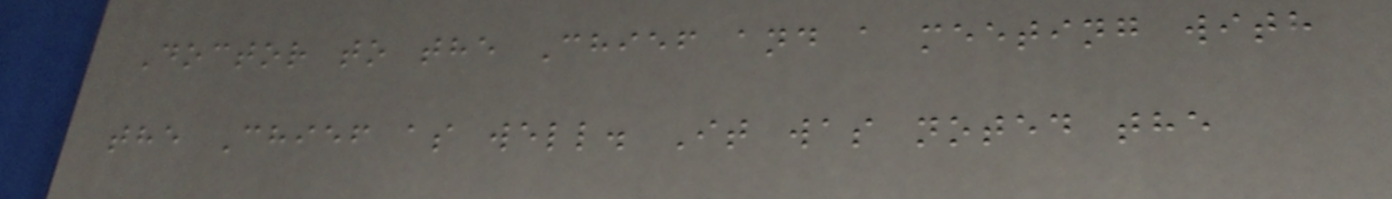Doctor to the Chief and a meeting with
the Chief as well. It was noted the
